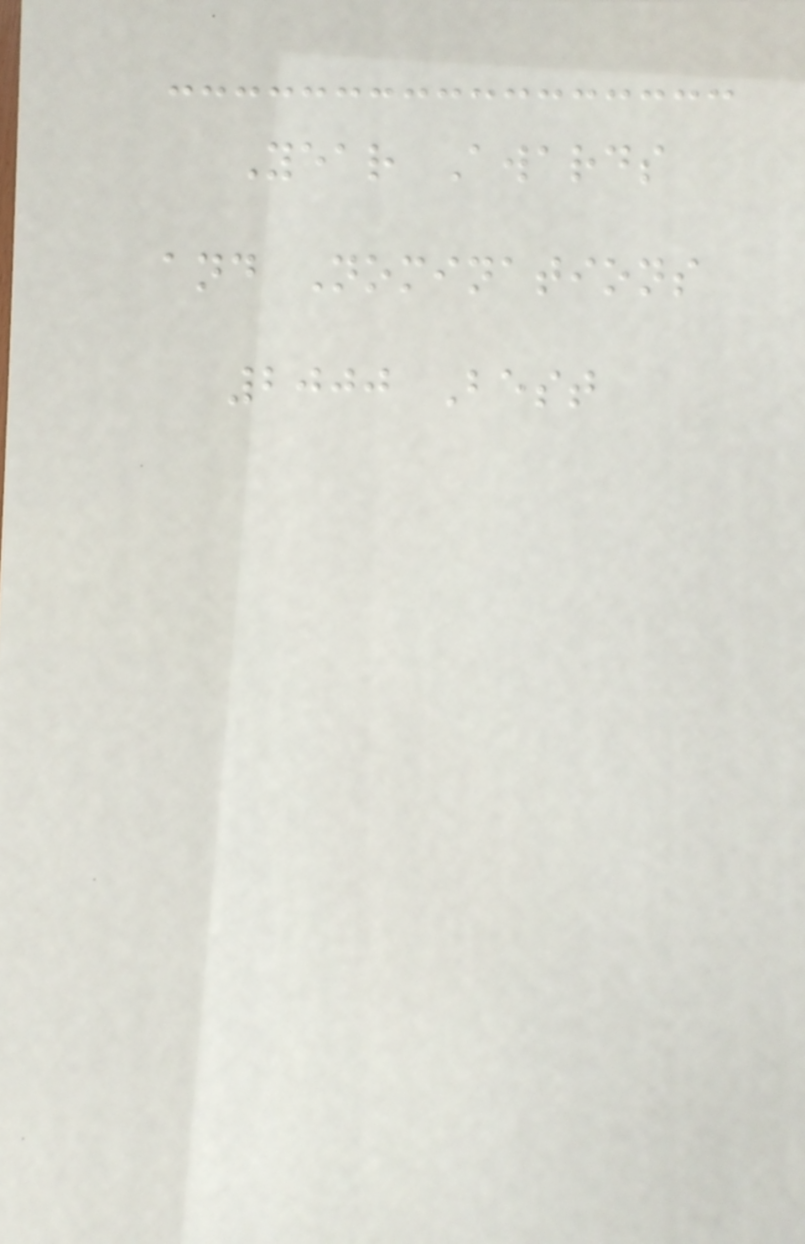Year Awards
and Nominations
2000 Best
